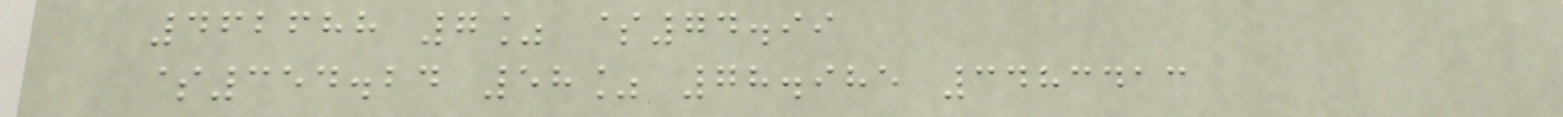462688 7% $74.99
$354.24 58% 78.985 3483413
